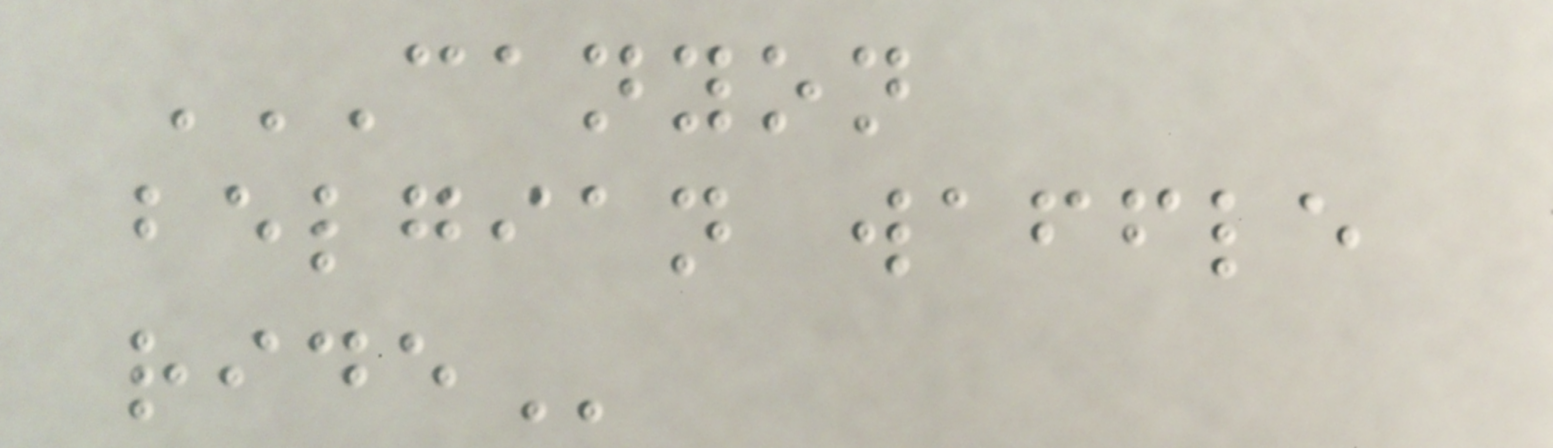CANYON
BELGIAN WAFFLE
RIDE
